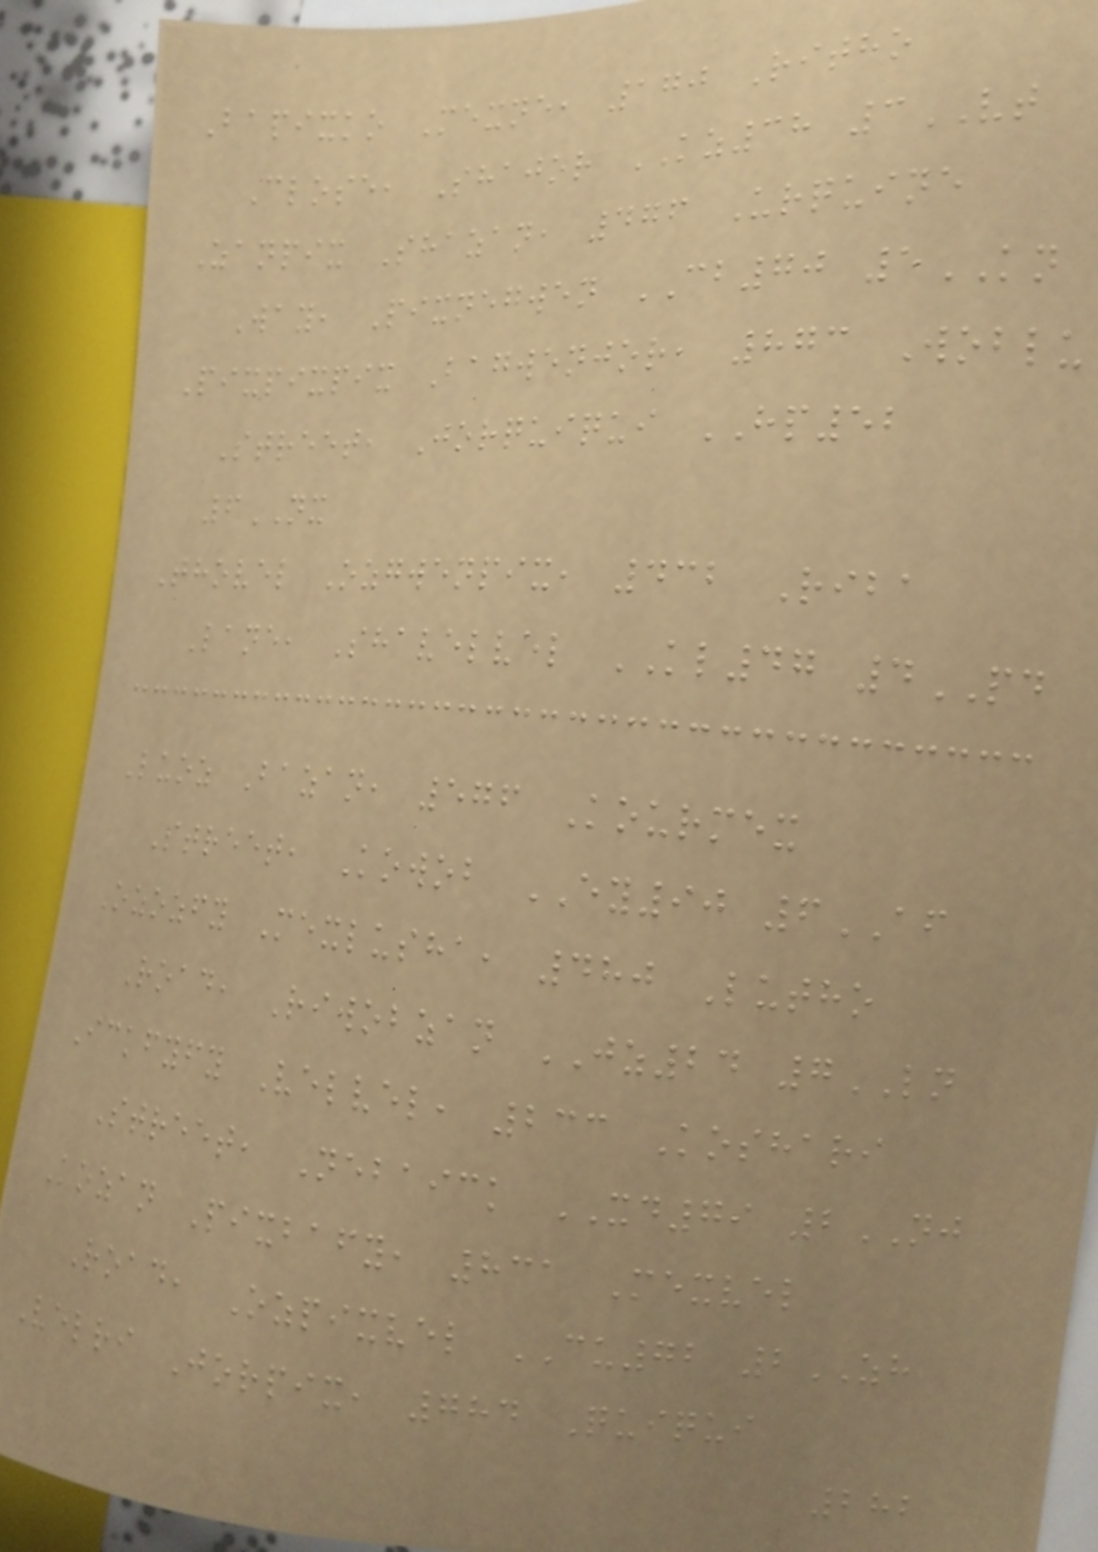Bapixko Mexne, 170 Ritho
Close, Shajor KZ38 3VT
Zanpix Shazan, 476 Urquine
Way, Pixnegwen CB70 5KN
Pixpixpix Bagwenjor, 873 Woblu
Street, Jorquiqui HP52
6NX
Thovel Ozgwenpix, 432 Riba
Lane, Shavelvel KL47 4PD
Luoz Bazan, 576 Kourmex
Street, Kowob EY90 6AF
Ozozfy Mexlusha, 480 Lutho
Road, Riwobzan JZ24 7LN
Ickfyfy Velvel, 233 Koshari
Street, Nebaick XD79 2NJ
Kozan Pixbafy, 831 Mexvel
Road, Ozpixvel CU72 2ZH
Velri Jorpix, 784 Quiqui
282
